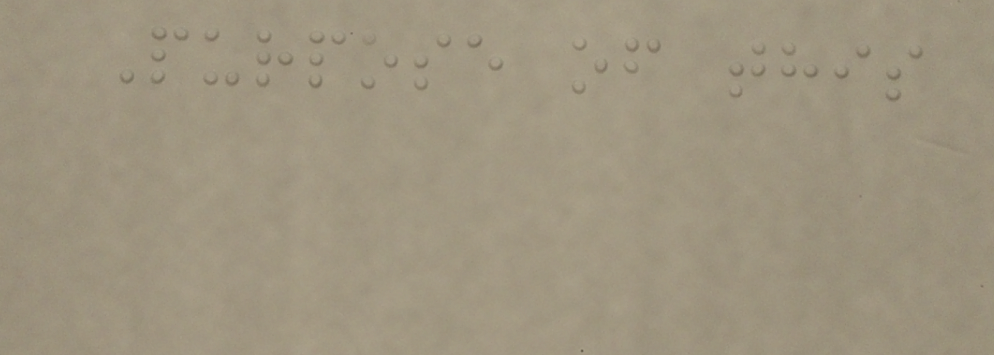Purpose of this
